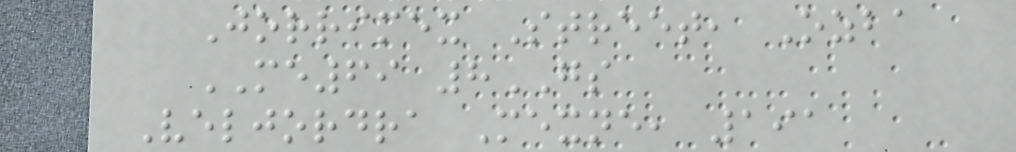Jorrimex Street, Ozba
ME69 8GS
Veljordra Mexne, 191
